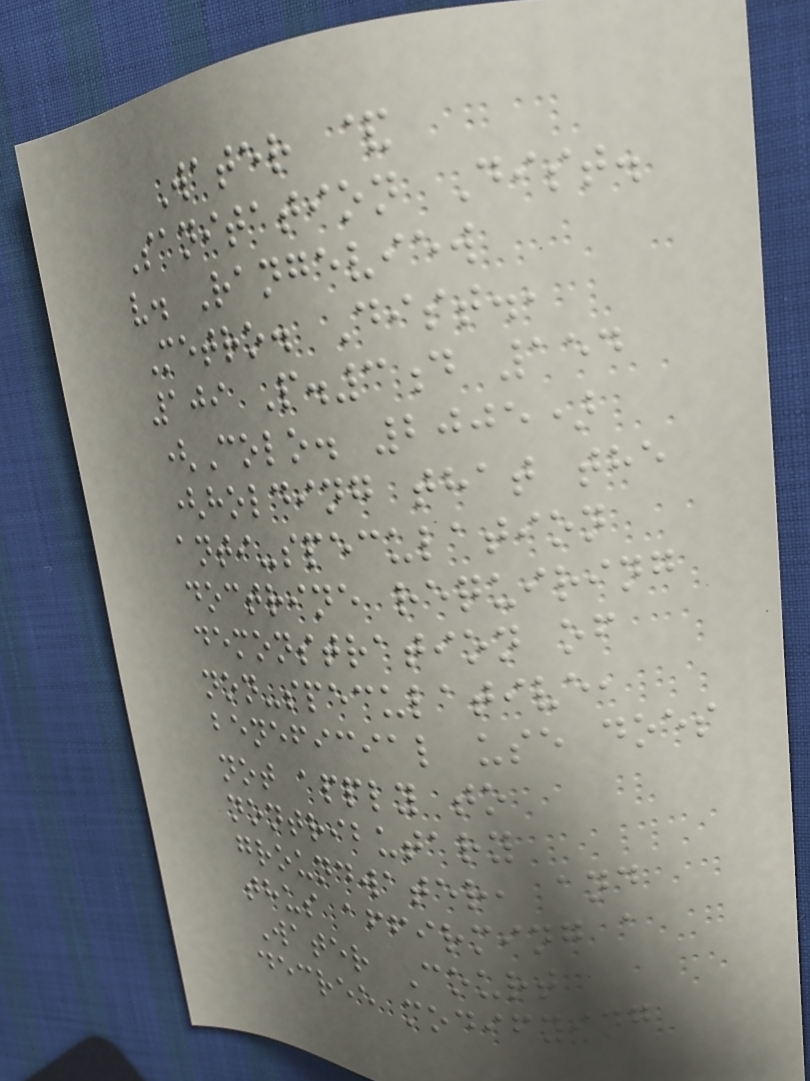Water &
Sanitation Dist.
v. Rangeview
Metro. Dist.,
109 P.3d 154
(Colo. 2005)
(holding that the
anti-speculation
doctrine requiring
demonstration of
non-speculative,
beneficial use does
not apply to
nontributary
groundwater, and
thus affirming a
Water Court
decree modifying
